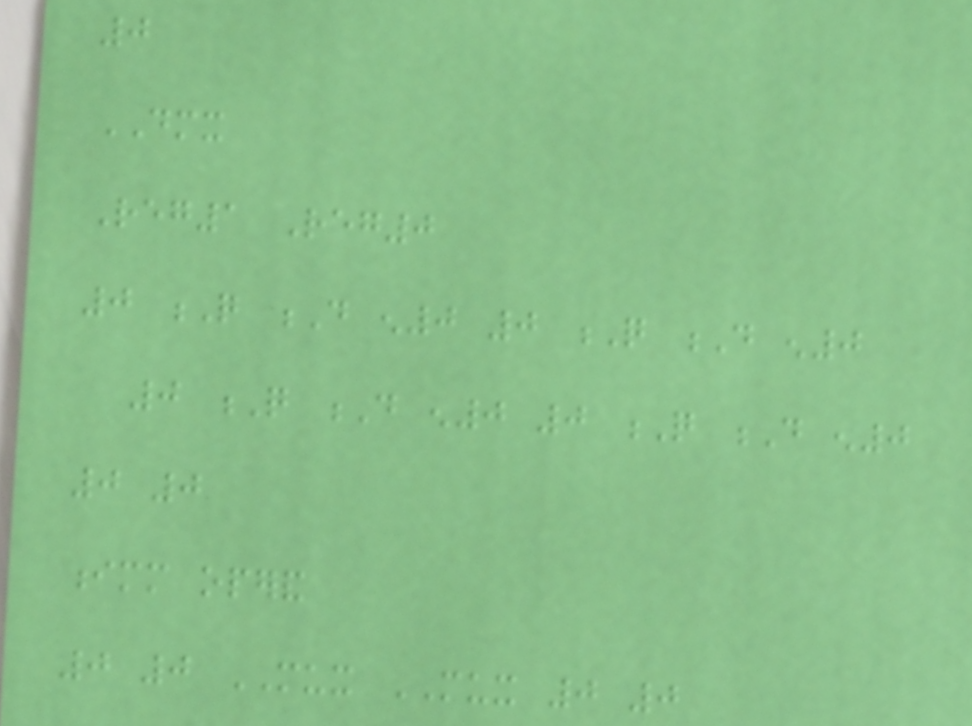0
DMX
Reg1 Reg0
0 Q D en0 0 Q D en0
0 Q D en0 0 Q D en0
0 0
imm operand
0 0 MUX MUX 0 0
